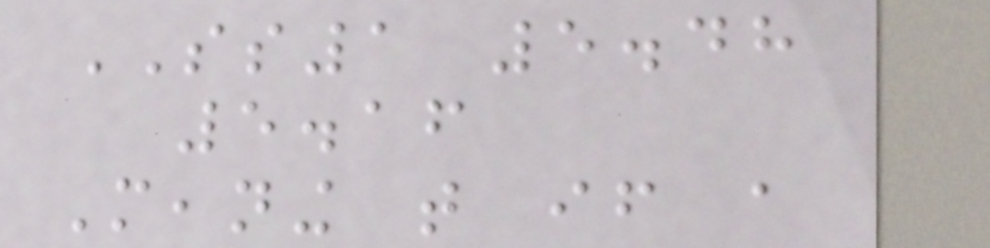SS1 5.48
5.16
Meaning that if a
